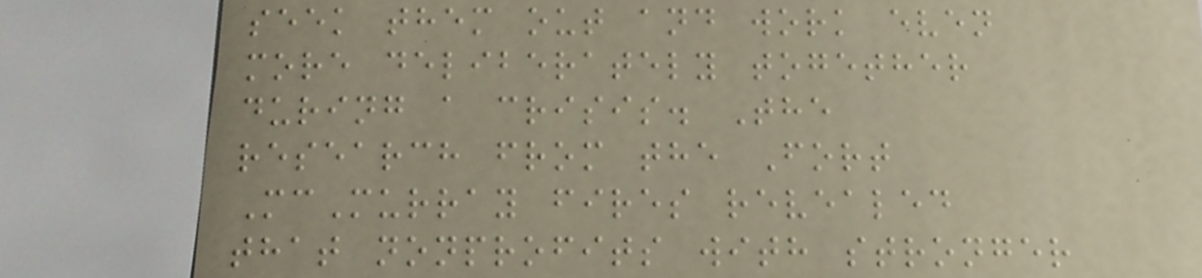seek them out and work even
more deliberately together
during a crisis. The
research from the Fort
McMurray fires revealed
that nonprofits with stronger
